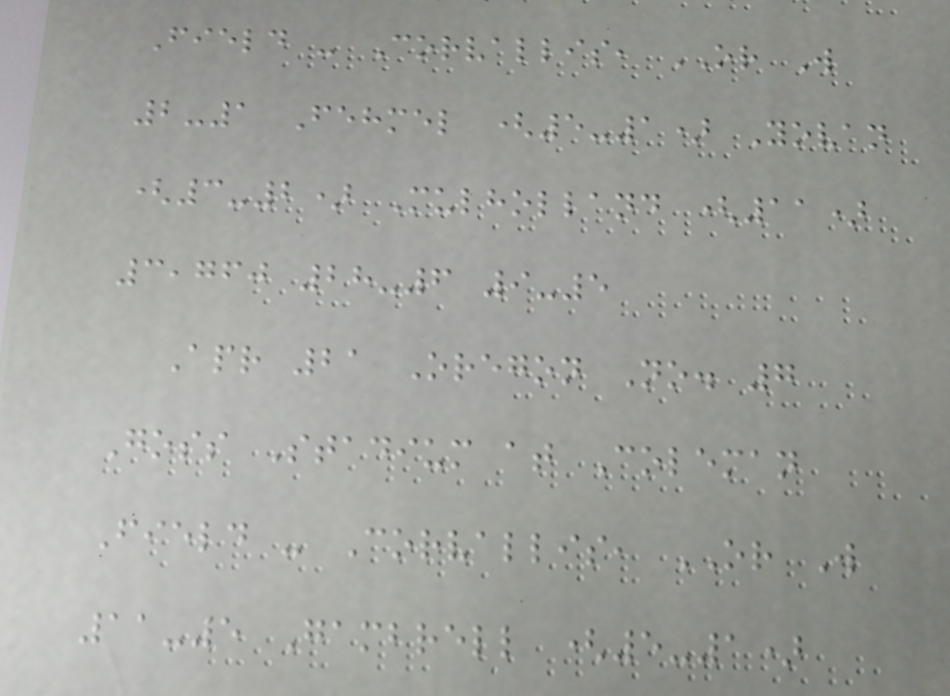Field - Corvallis, OR W
2-1 Fehmel (5-1) Yovan
(3-2) Mulholland (11)
3,760 28-6 9-5
Apr 21 Oregon No. 7
Goss Stadium at Coleman
Field - Corvallis, OR W
11-5 Gambrell (5-1)
